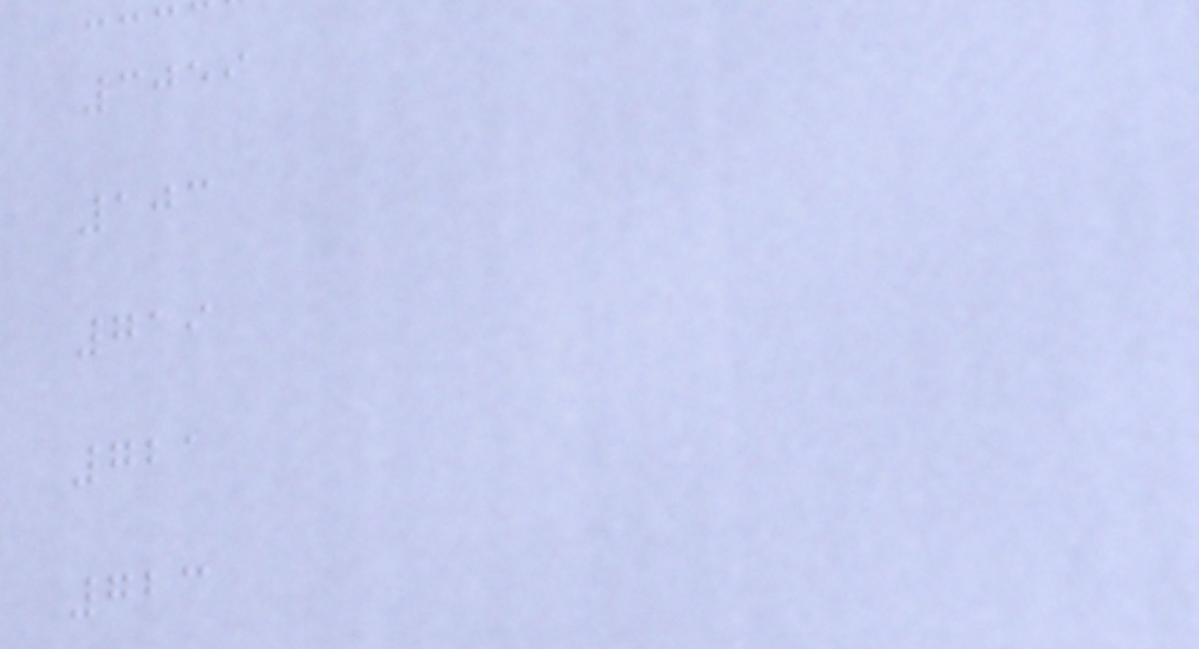3059
103
719
721
723
